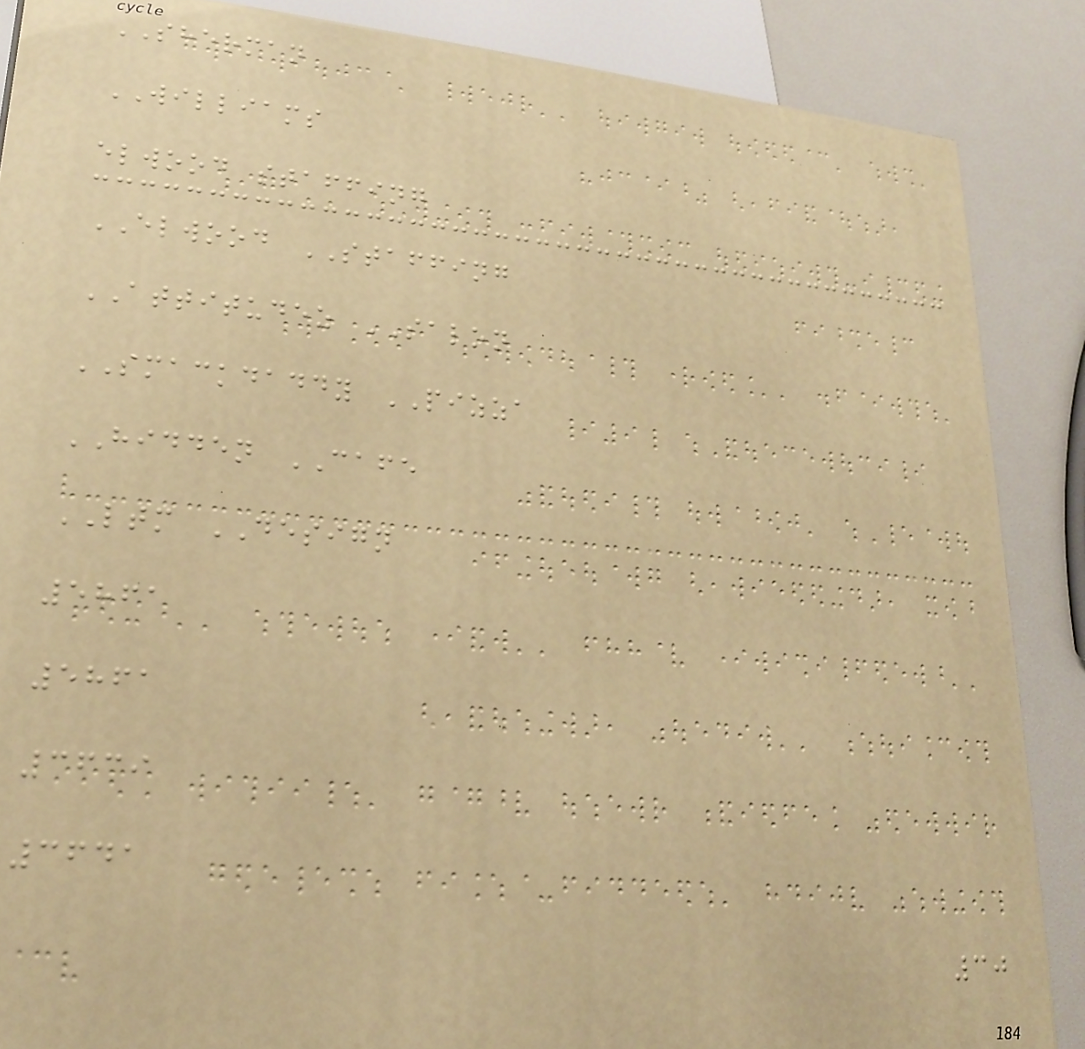SHERMAN
WILLIAMS
elwood staffing
ELWOOD STAFFING
ATTITUDEZ SALON
SMACKDADDY PIZZA
HIDDEN CAFE
LTM DESIGN
5861
5861
3639
3641
30
